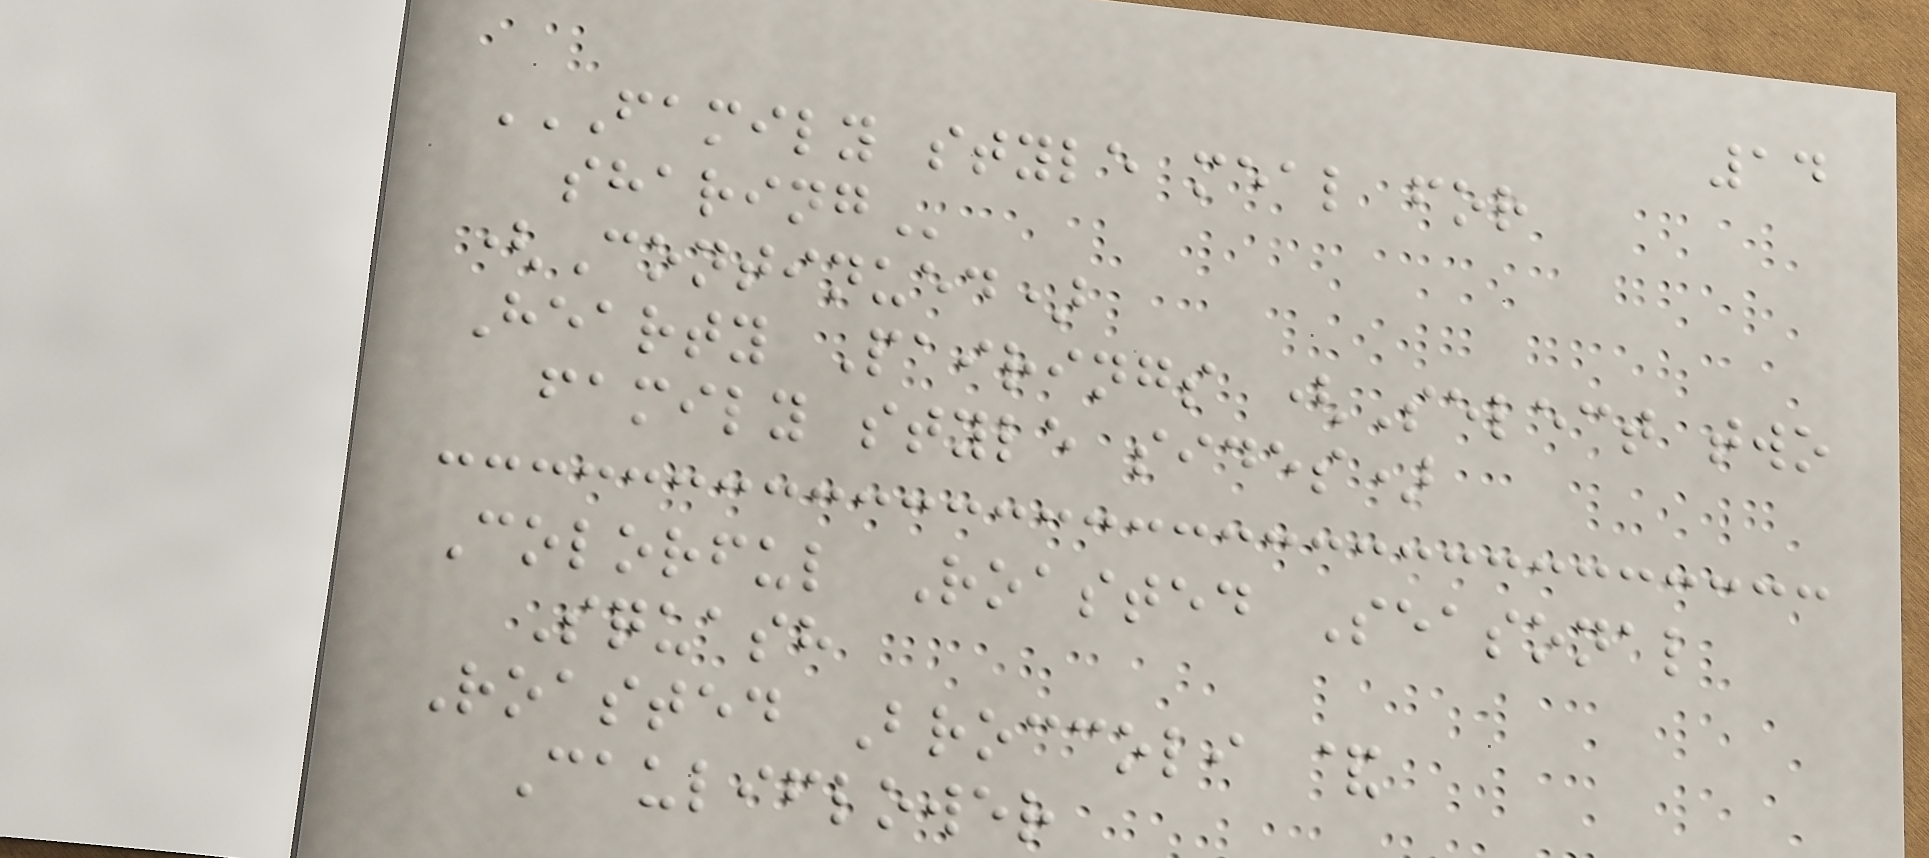14
FAMILY STYLE MEAL FOR
SHARING
(Continued)
Hearty Pairings (Select two
family style sides)
Colorful Roasted Seasonal
Squash
Roasted Broccoli &
Cauliflower
